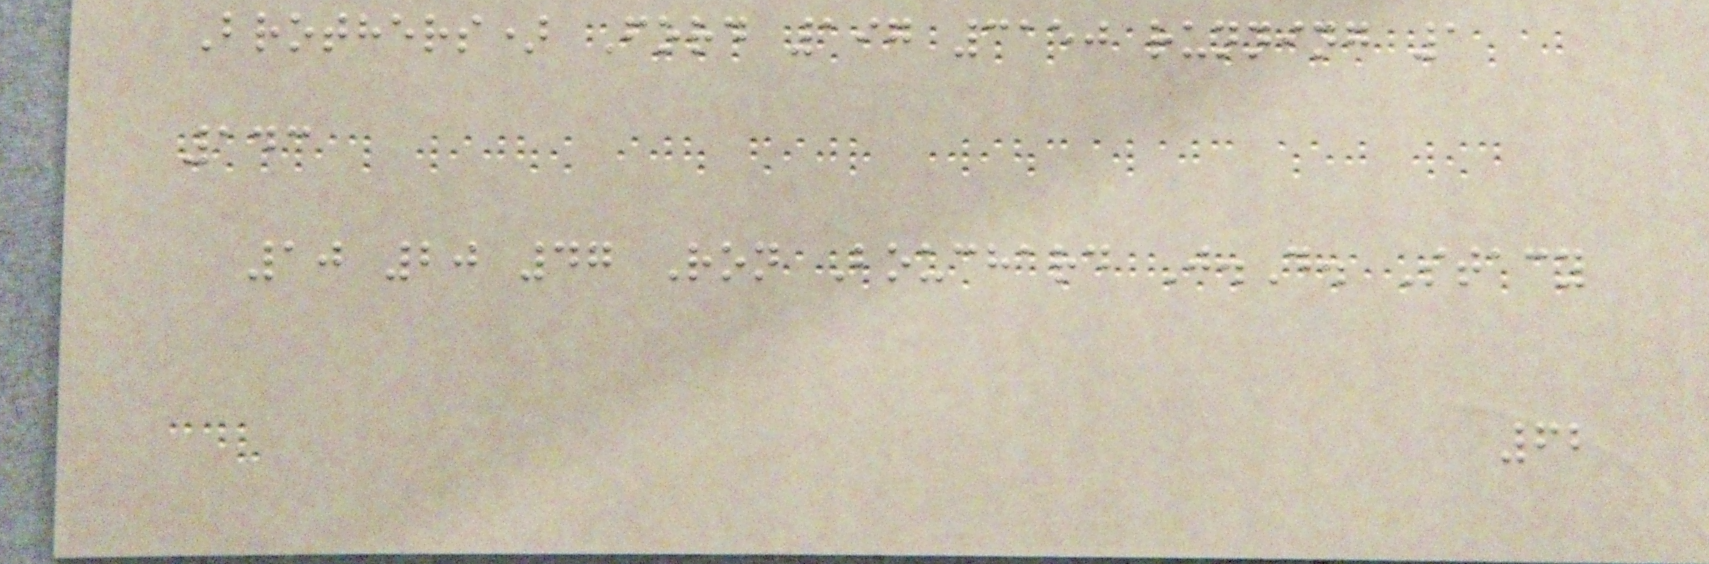Brothers) Ford 197 3150 running 1
143
10 20 47 Ron Bouchard J.D. Stacy
62
